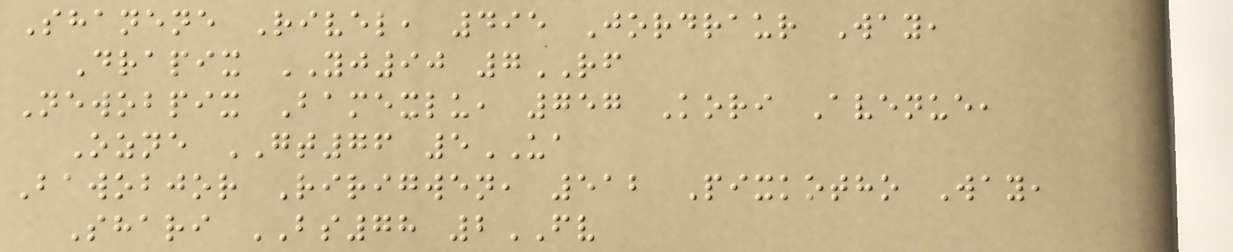Shanene Rivel, 495 Jordraur Way,
Drapix YJ90 7RF
Newobpix Bamexlu, 757 Kori Avenue,
Ozne GT76 5UA
Bawobjor Ririgwen, 512 Pixkotho Way,
Shari BS78 2FV
